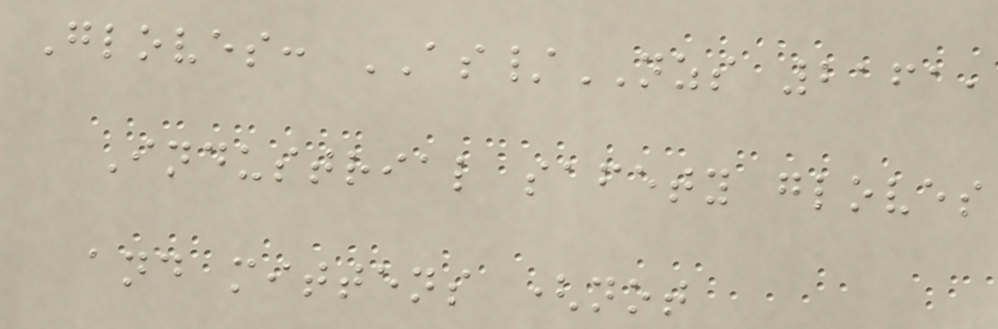Gloves: AS/NZS 2161,
Industrial safety gloves
and mittens (not
